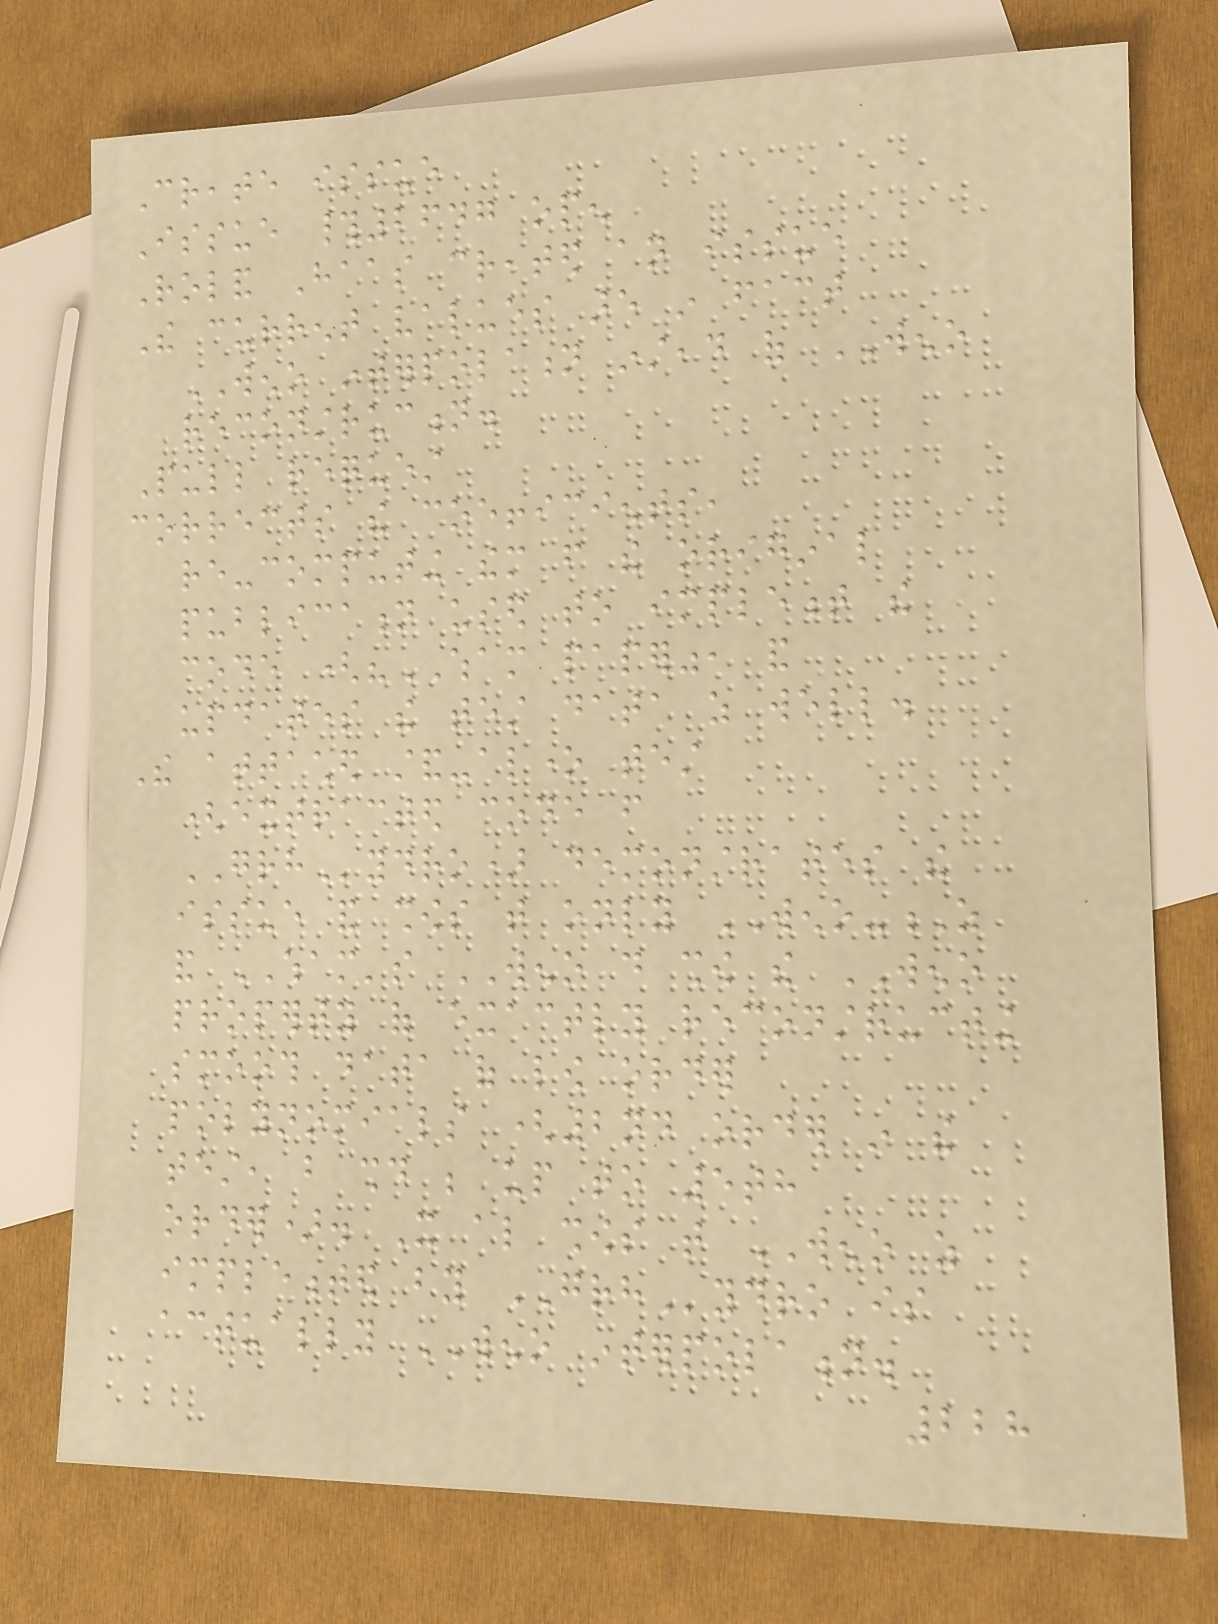Create issue
Issue #2647 open
Roland Haas created an issue
The current values are in fact
WENO interpolation instead of WENO
reconstruction.
Pull request
corrects the coefficients,
re-computing them from the original
publication used to implement the
code ("WHAM paper", and
updates the test data as well.
The attached stand-alone test
(extracted code from
GRHydro) demonstrates the
issue and shows that only WENO-Z
and WHAM's WENO do show the WENO
property of exactly reconstructing
smooth data of low order
polynomials (2nd order in the
test, but should be up to 5th
order). It also shows that WENO as
implemented by GRHydro is
actually WENO interpolation.
228
